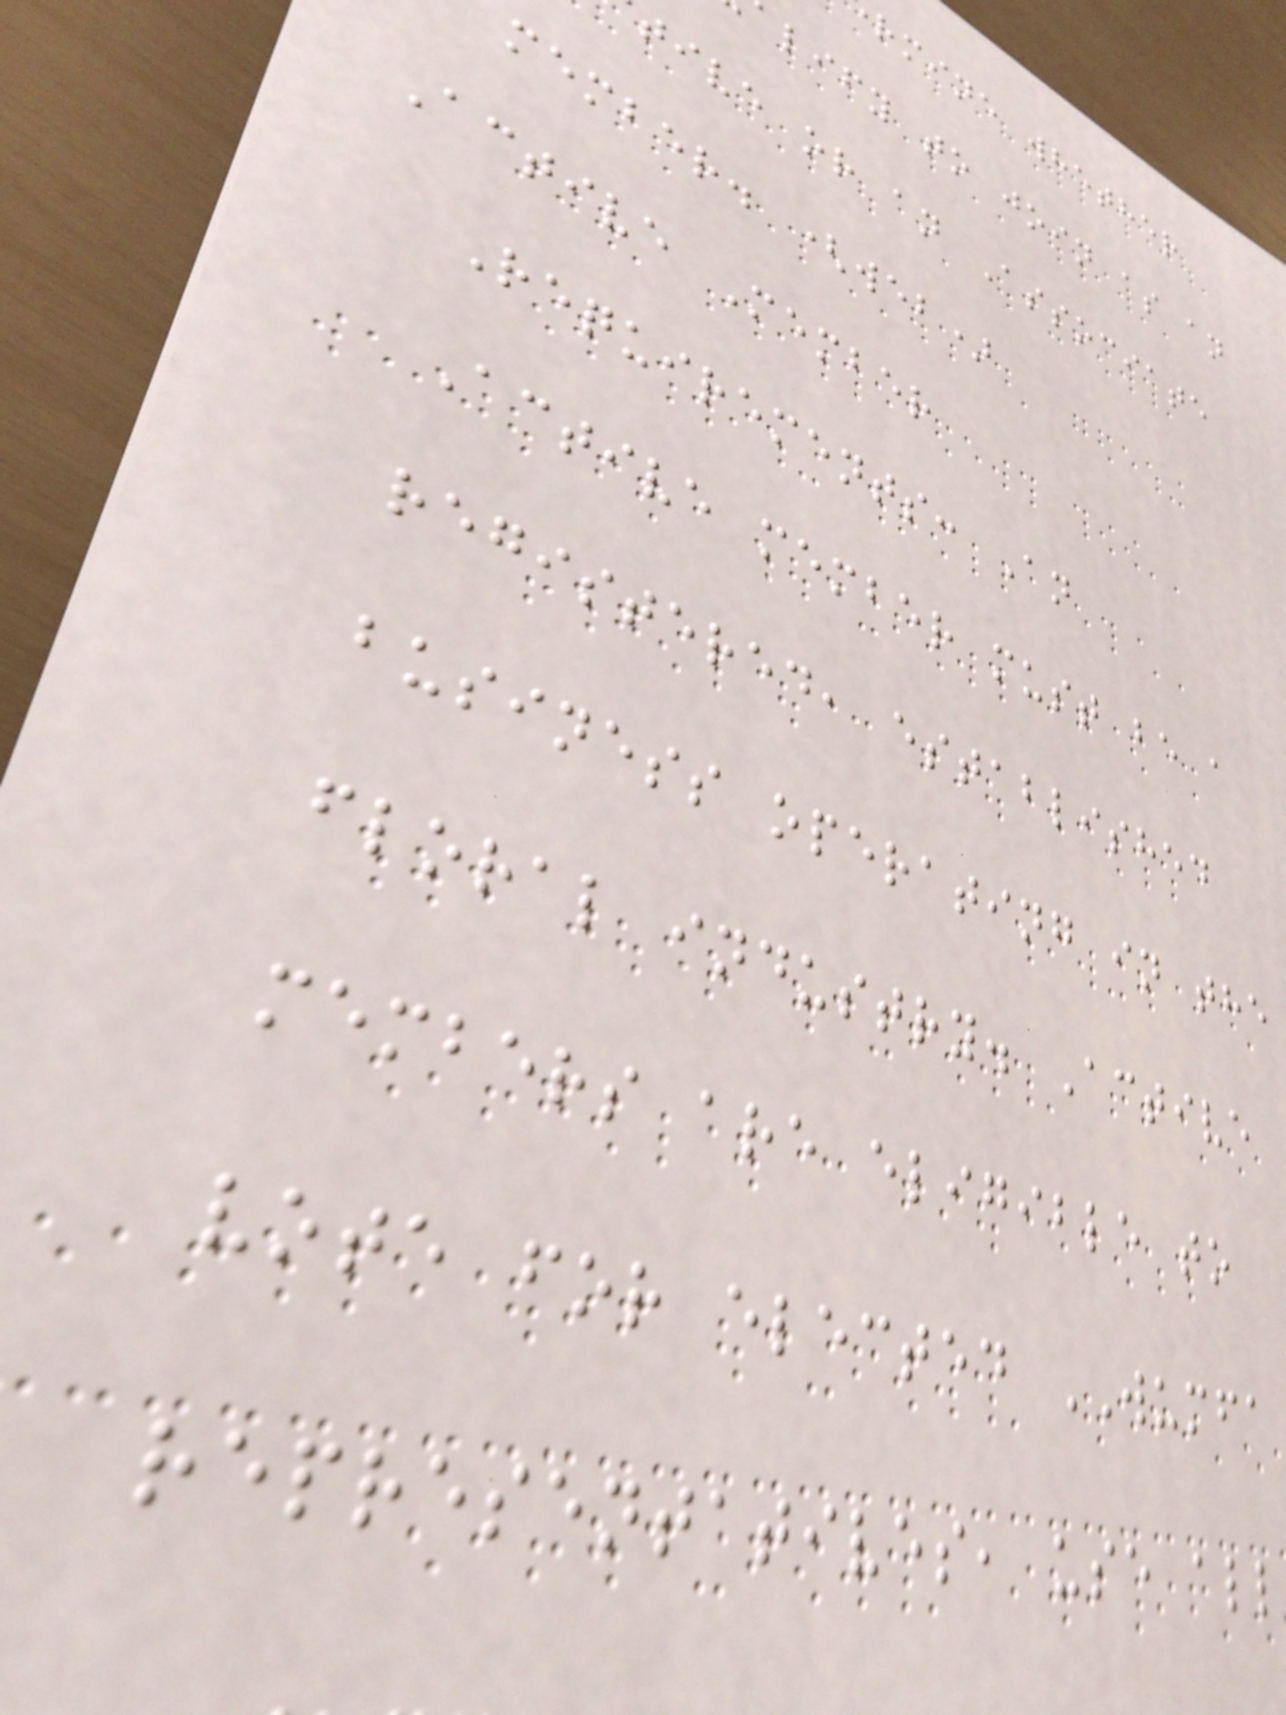rmine whether
lify to join as an
tive or an Associate
member. (web)
Active Member
Requirements: An
Active member must be a
registered, established
business operating in the
floral industry. Active
members are eligible to
vote for elected WUMFA
representatives, use all
